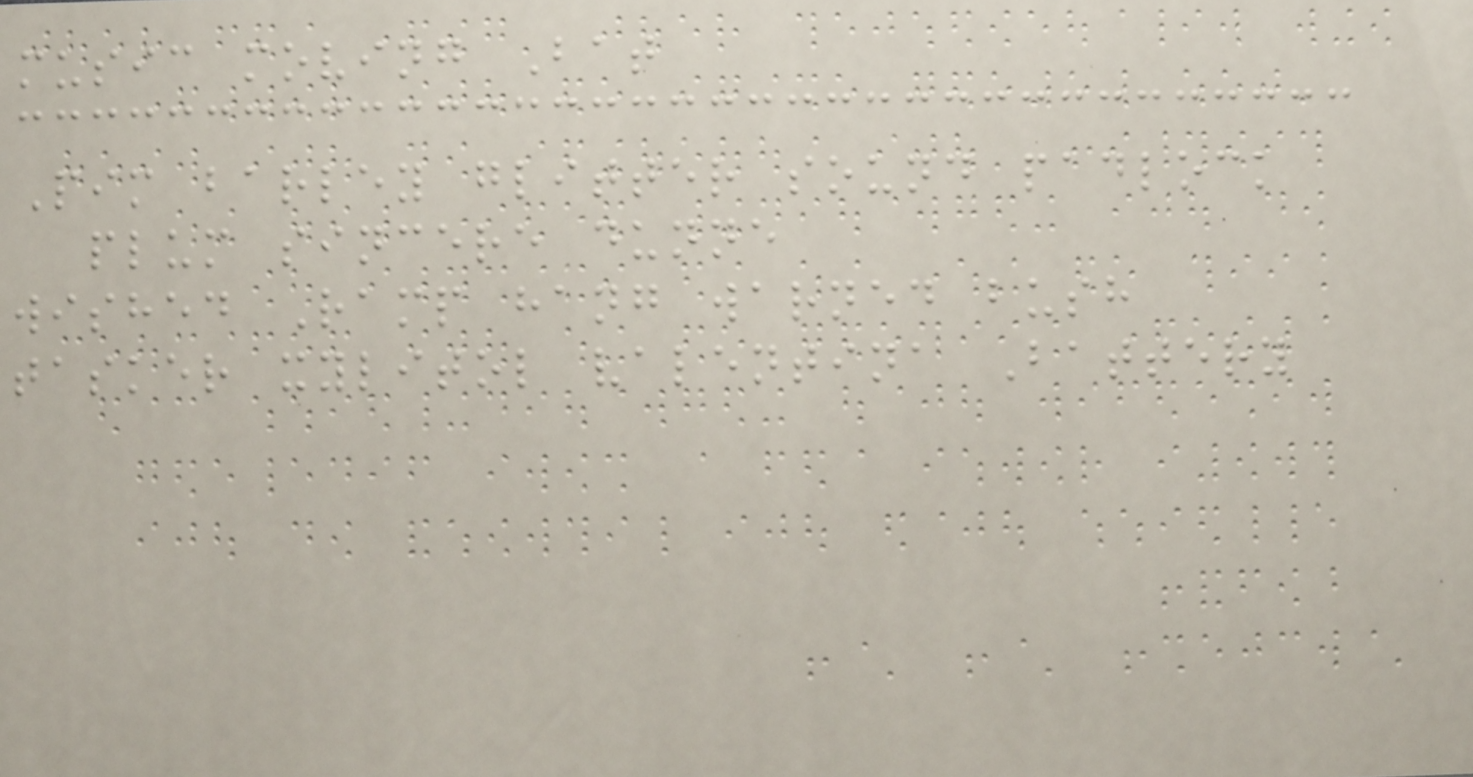music moving Bat
Pim barley glitter sound padlock
plum sincere dunne
wished Ramp hang warned bush
tasker xylitol valentina Battery
